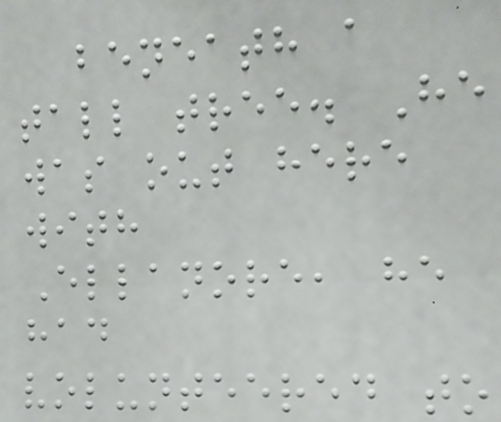beneath a
tall tree. He
was out here
with
Ellanore, he
had
volunteered to
